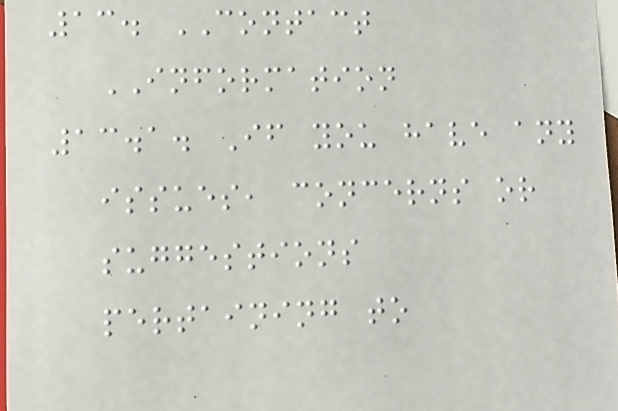13. CONTACT
INFORMATION
13.1. If you have any
issues, concerns or
suggestions
pertaining to
